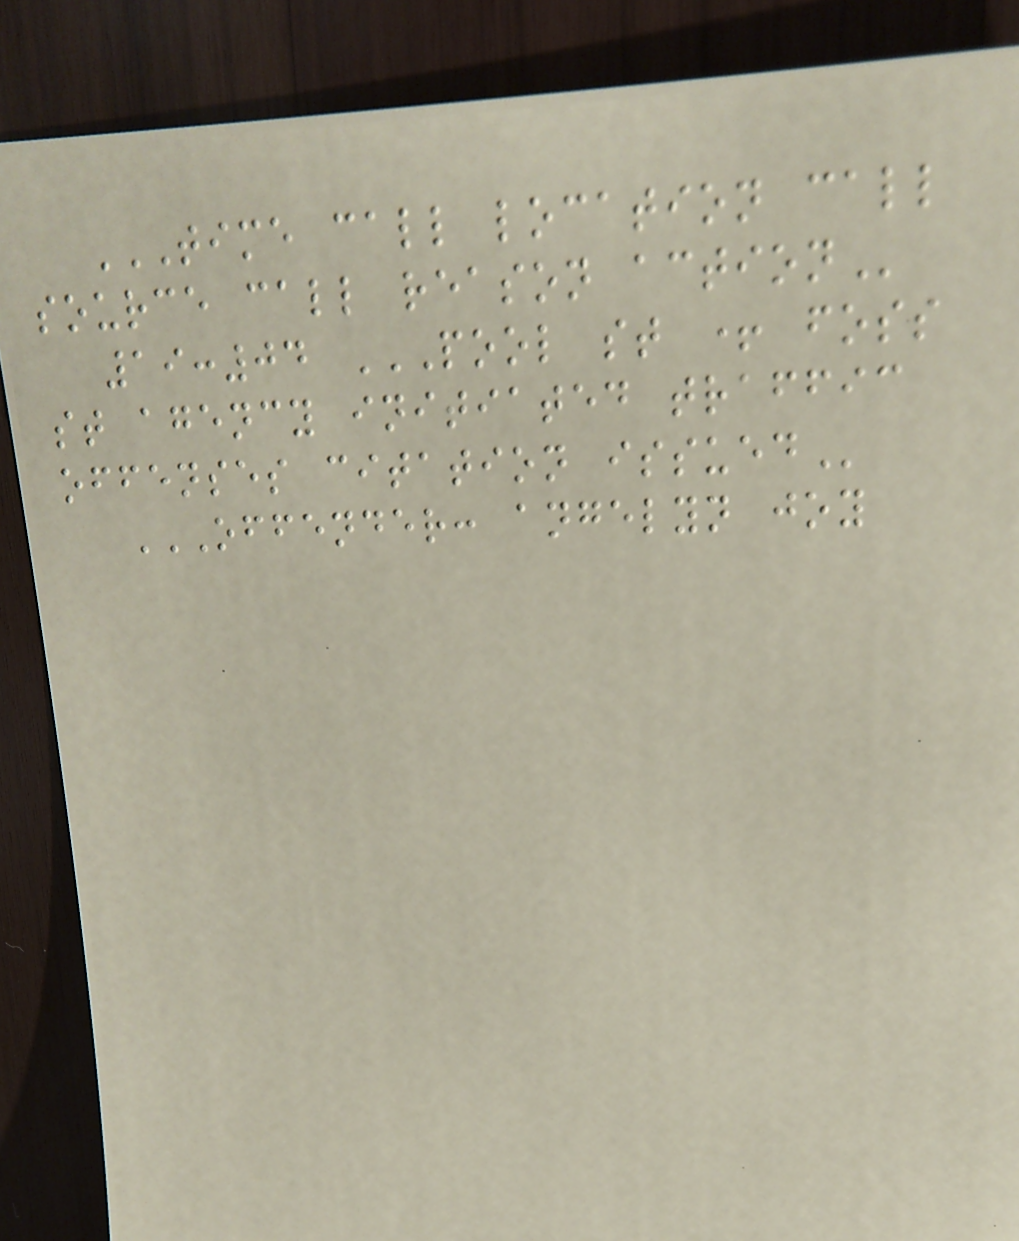TIME CALL LOCATION CALL
SOURCE CALL REASON ACTION
19:04 POOL ST + FOSS
ST AGENCY INITIATED TRAFFIC
OFFENSES CITATION ISSUED
OFFENDER: ANGELYN JOY
